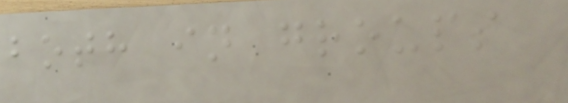both in groups
